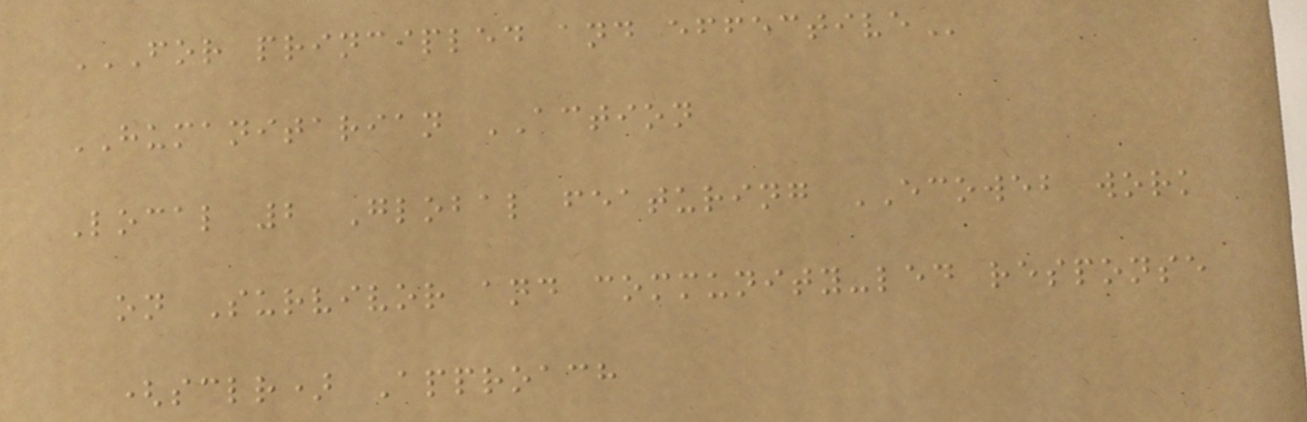FOR PRINCIPLED AND EFFECTIVE
HUMANITARIAN ACTION
Local 2 Global featuring ECOWEB work
on Survivor and community-led response
(sclr) Approach
